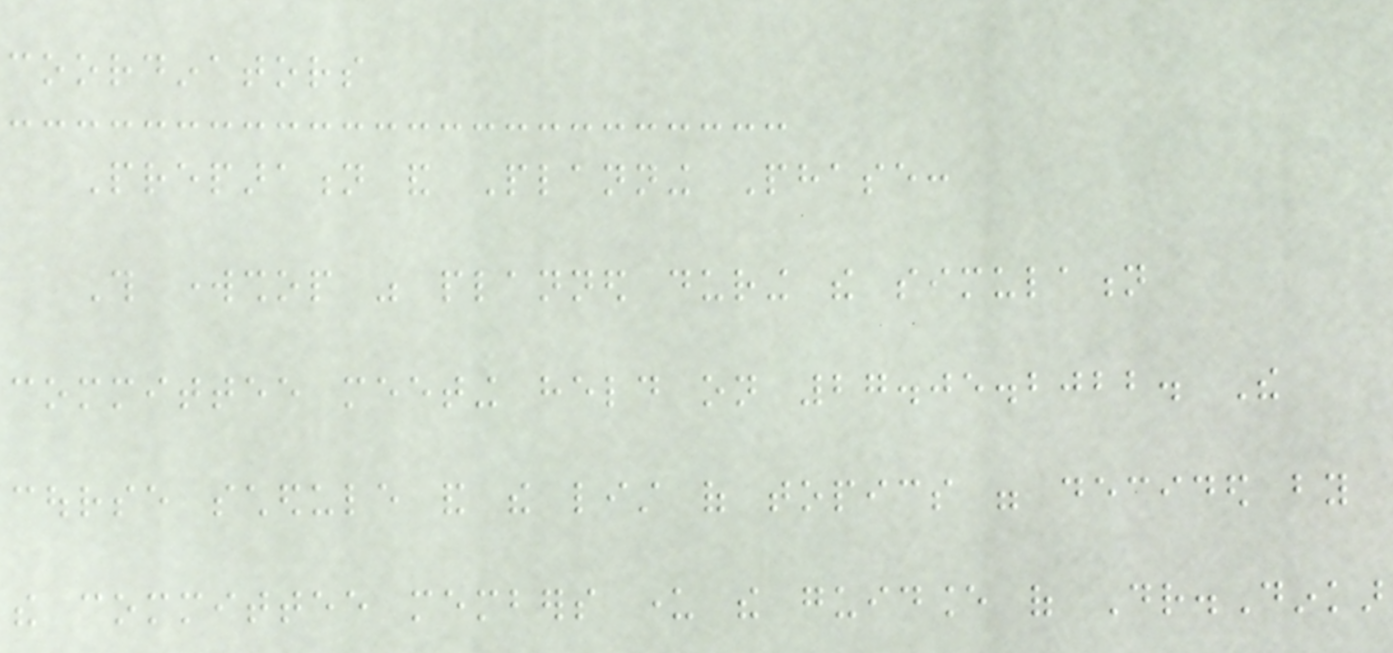coordinators
Preparation and Planning Phase:
This workshop was planned during the simulation
committee meeting held on 27.05.2022. The
course schedule and the list of topics were decided by
the committee members under the guidance of Dr.Dinkar
